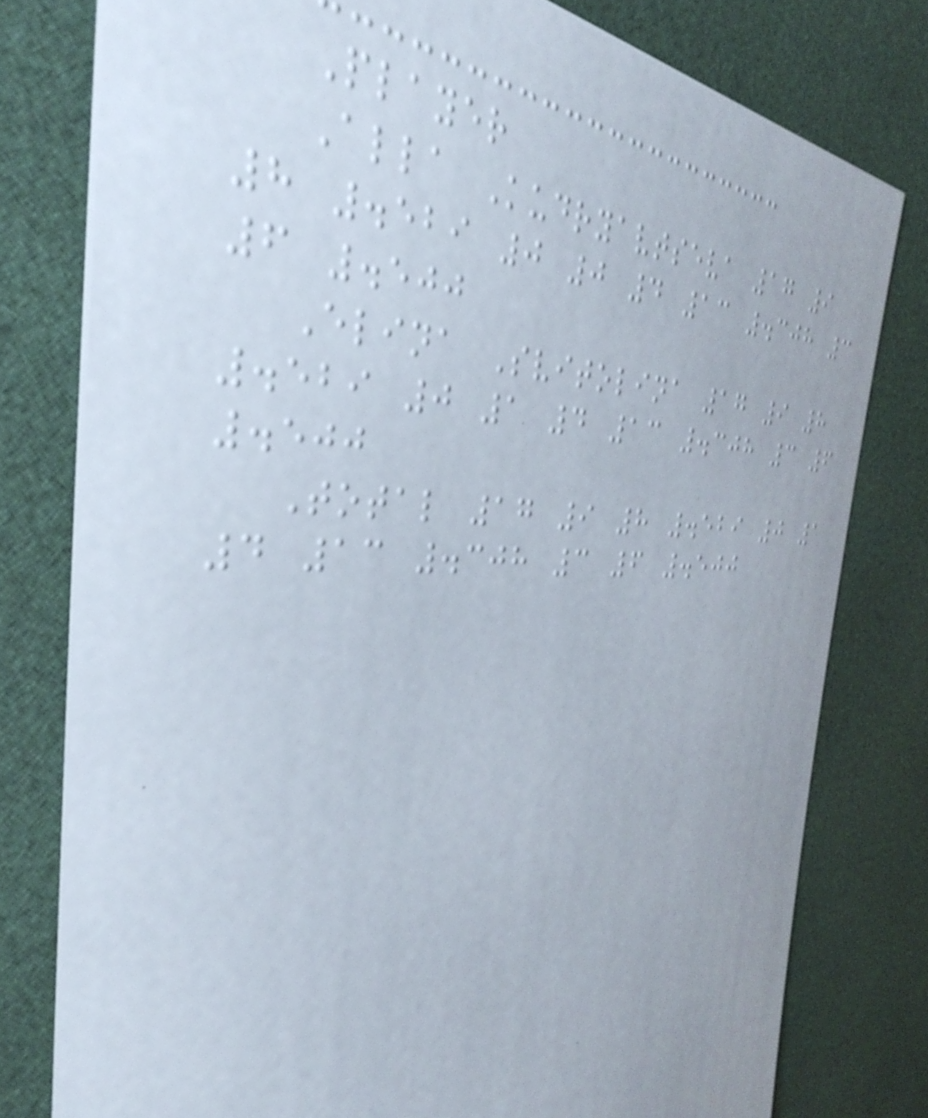Player
Alla Kudryavtseva 17 9
8 .529 0 0 4 13 .308 3
6 .500
Elina Svitolina 17 9 8
.529 0 1 4 13 .308 3 6
.500
Total 17 9 8 .529 0 1
4 13 .308 3 6 .500
